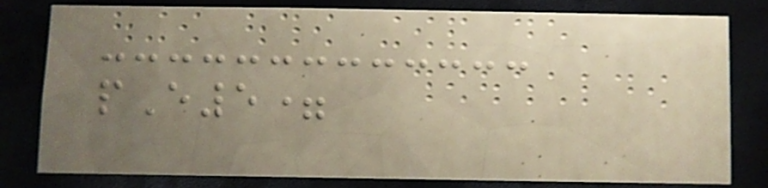pE5=
